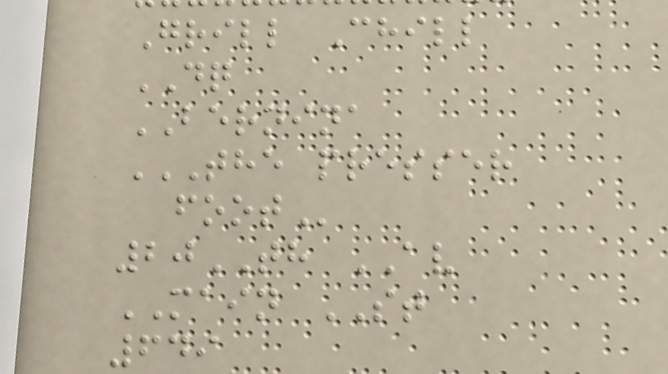Grill Chill
DQ
BERNINA
THE PRESSER
FOOT
20TH AV
MAIN ST
649
